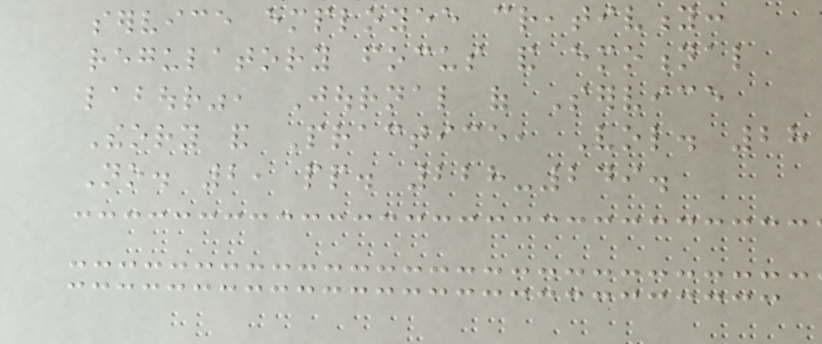service employee creativity:
regulatory focus and emotional
labour", Journal of Service
Theory and Practice, Vol. 28
No. 2, pp. 228-249.
